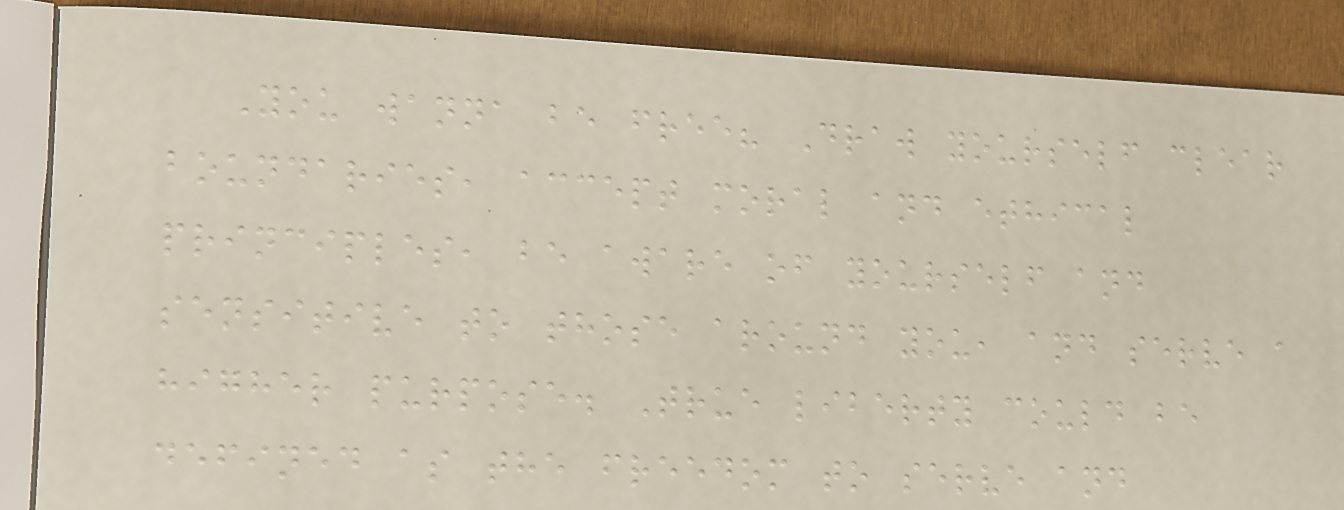You wanna be free? Draw yourself clear
boundaries, accept moral and ethical
principles, be aware of yourself and
sensitive to those around you, and serve a
higher purpose. True liberty could be
defined as the freedom to serve and
